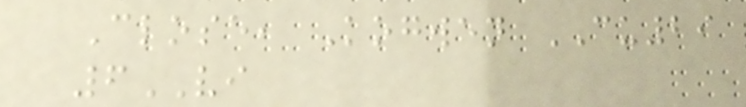Close, Kogwen CU29
6VI
